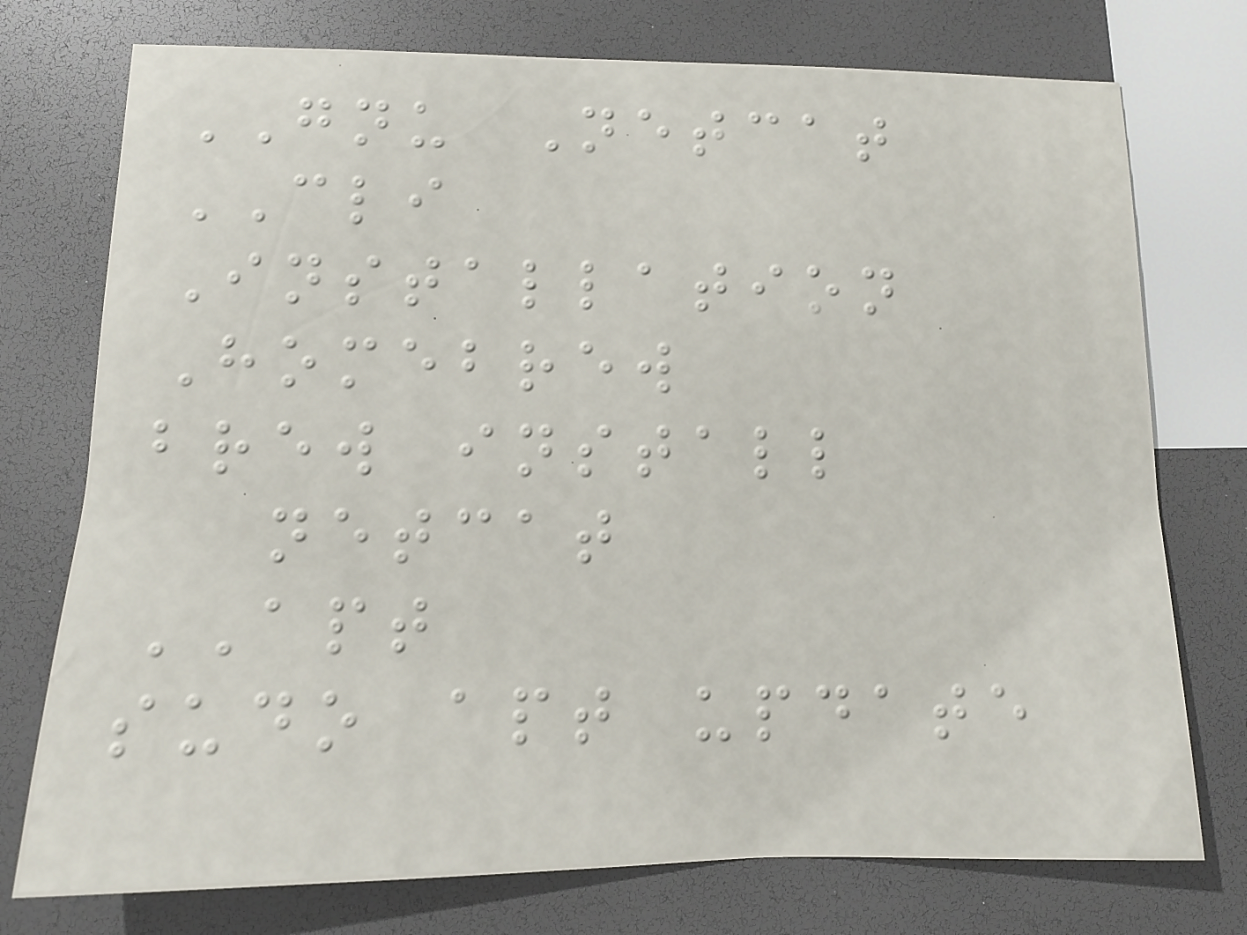GNU Netcat
CLI
Installation
Homebrew
brew install
netcat
APT
sudo apt update
